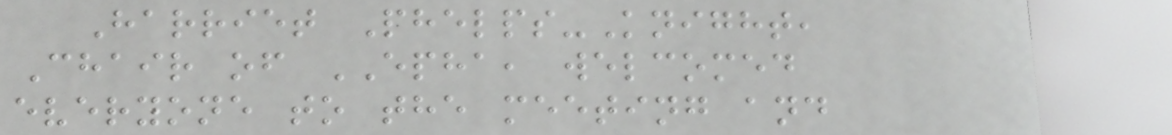Harriet Phelps-Knight,
Chair of EPHA, welcomed
everyone to the meeting and
